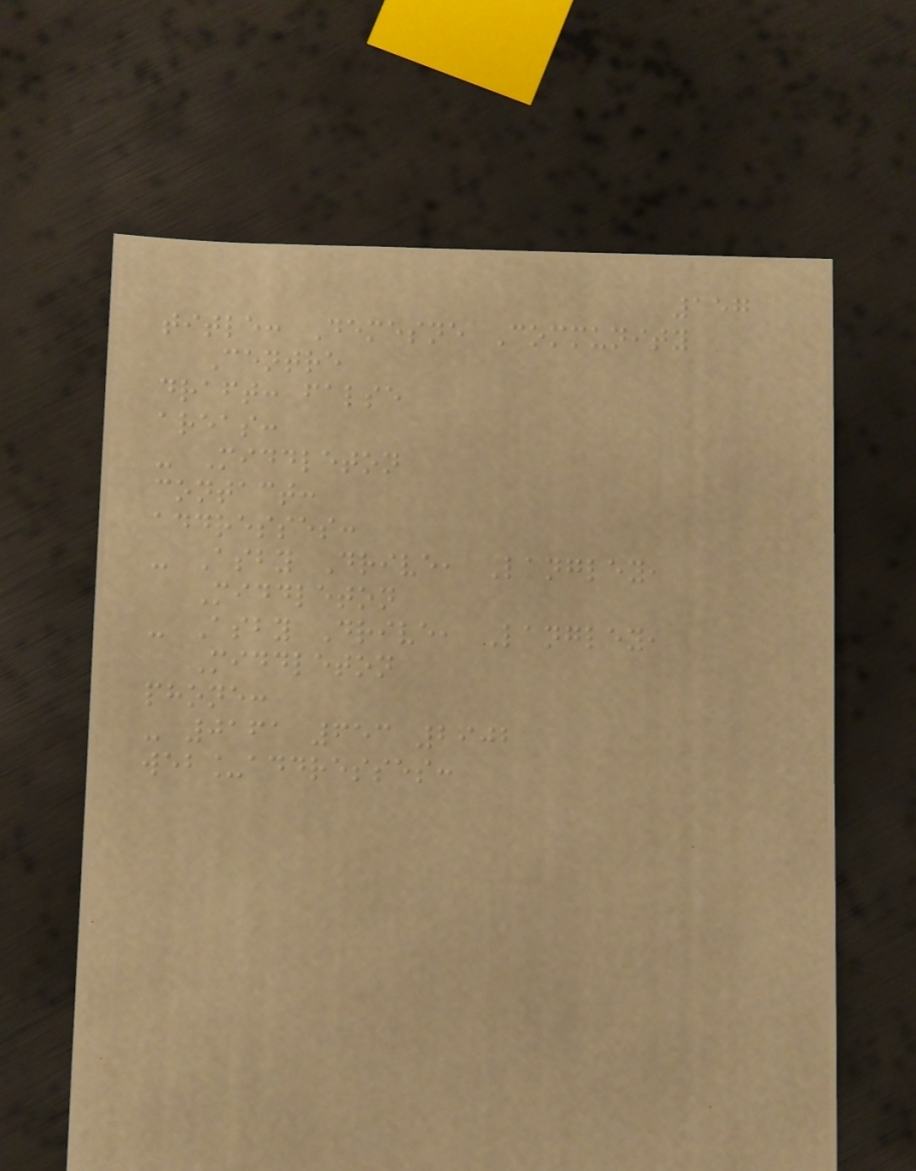157
title: Demesne Community
Centre
draft: false
areas:
- Middleton
contact:
addresses:
- Asby Drive, Langley,
Middleton
- Asby Drive, Langley,
Middleton
phone:
- 0161 653 2902
web_addresses:
